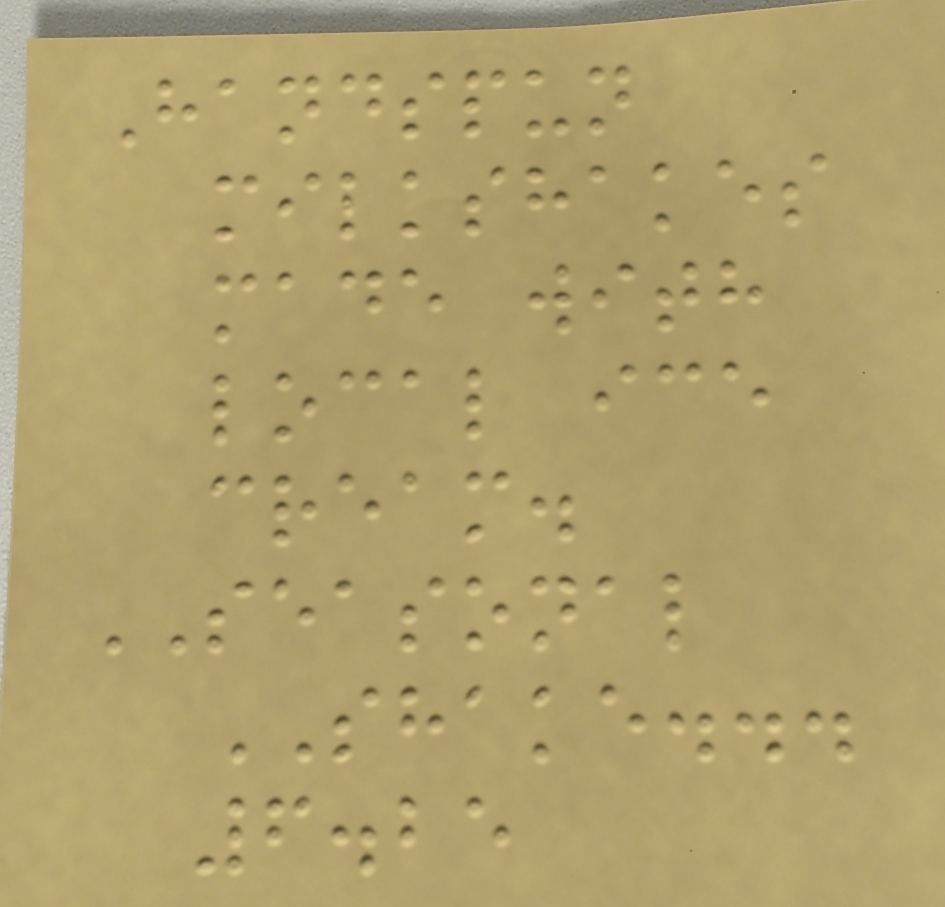Handspun
milkshakes
made with
local ice
cream.
SEASONAL
SHAKE...
6.25
